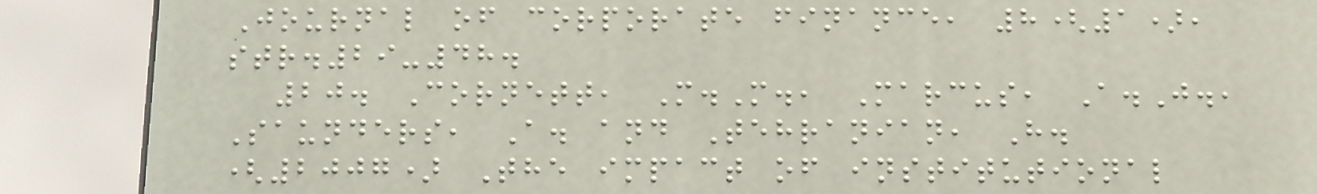Journal of corporate finance, 8(1),
str.29-48.
20. Cornett, M.M., Marcus, A.J.,
Saunders, A. and Tehranian, H.
(2007) The impact of institutional
